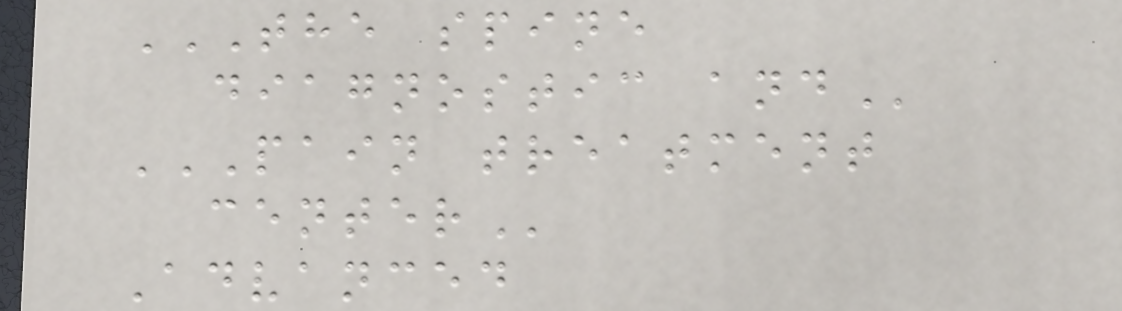THE SPINE
DIAGNOSTIC AND
PAIN TREATMENT
CENTER
Advanced
